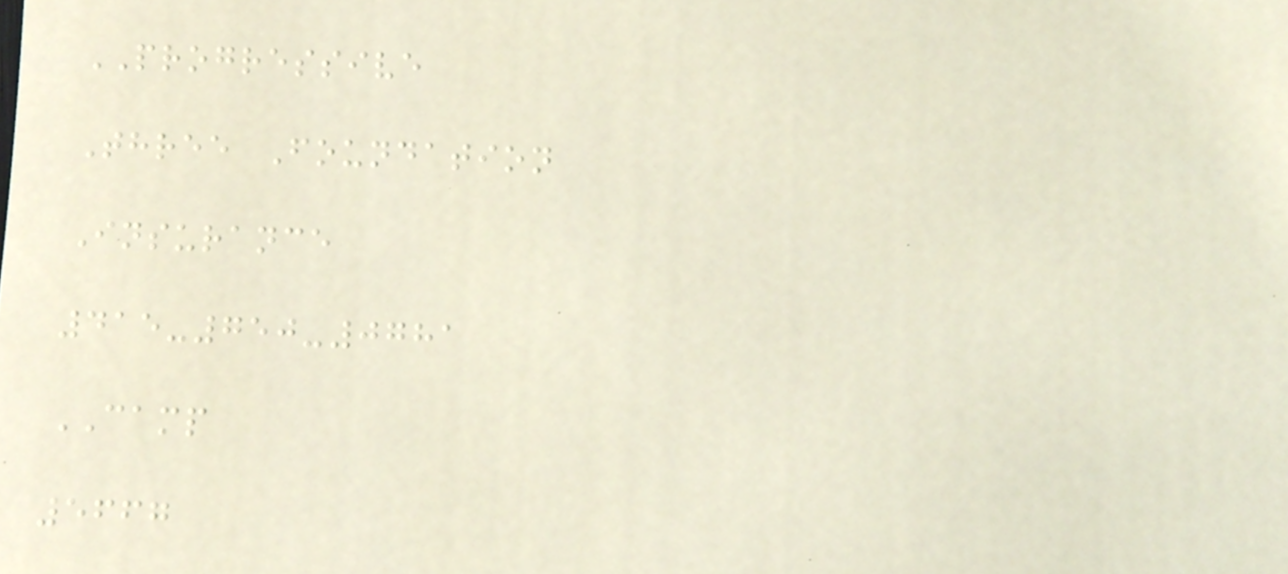PROGRESSIVE
Three Foundation
Insurance
415-750-0781
CAMP
5667
